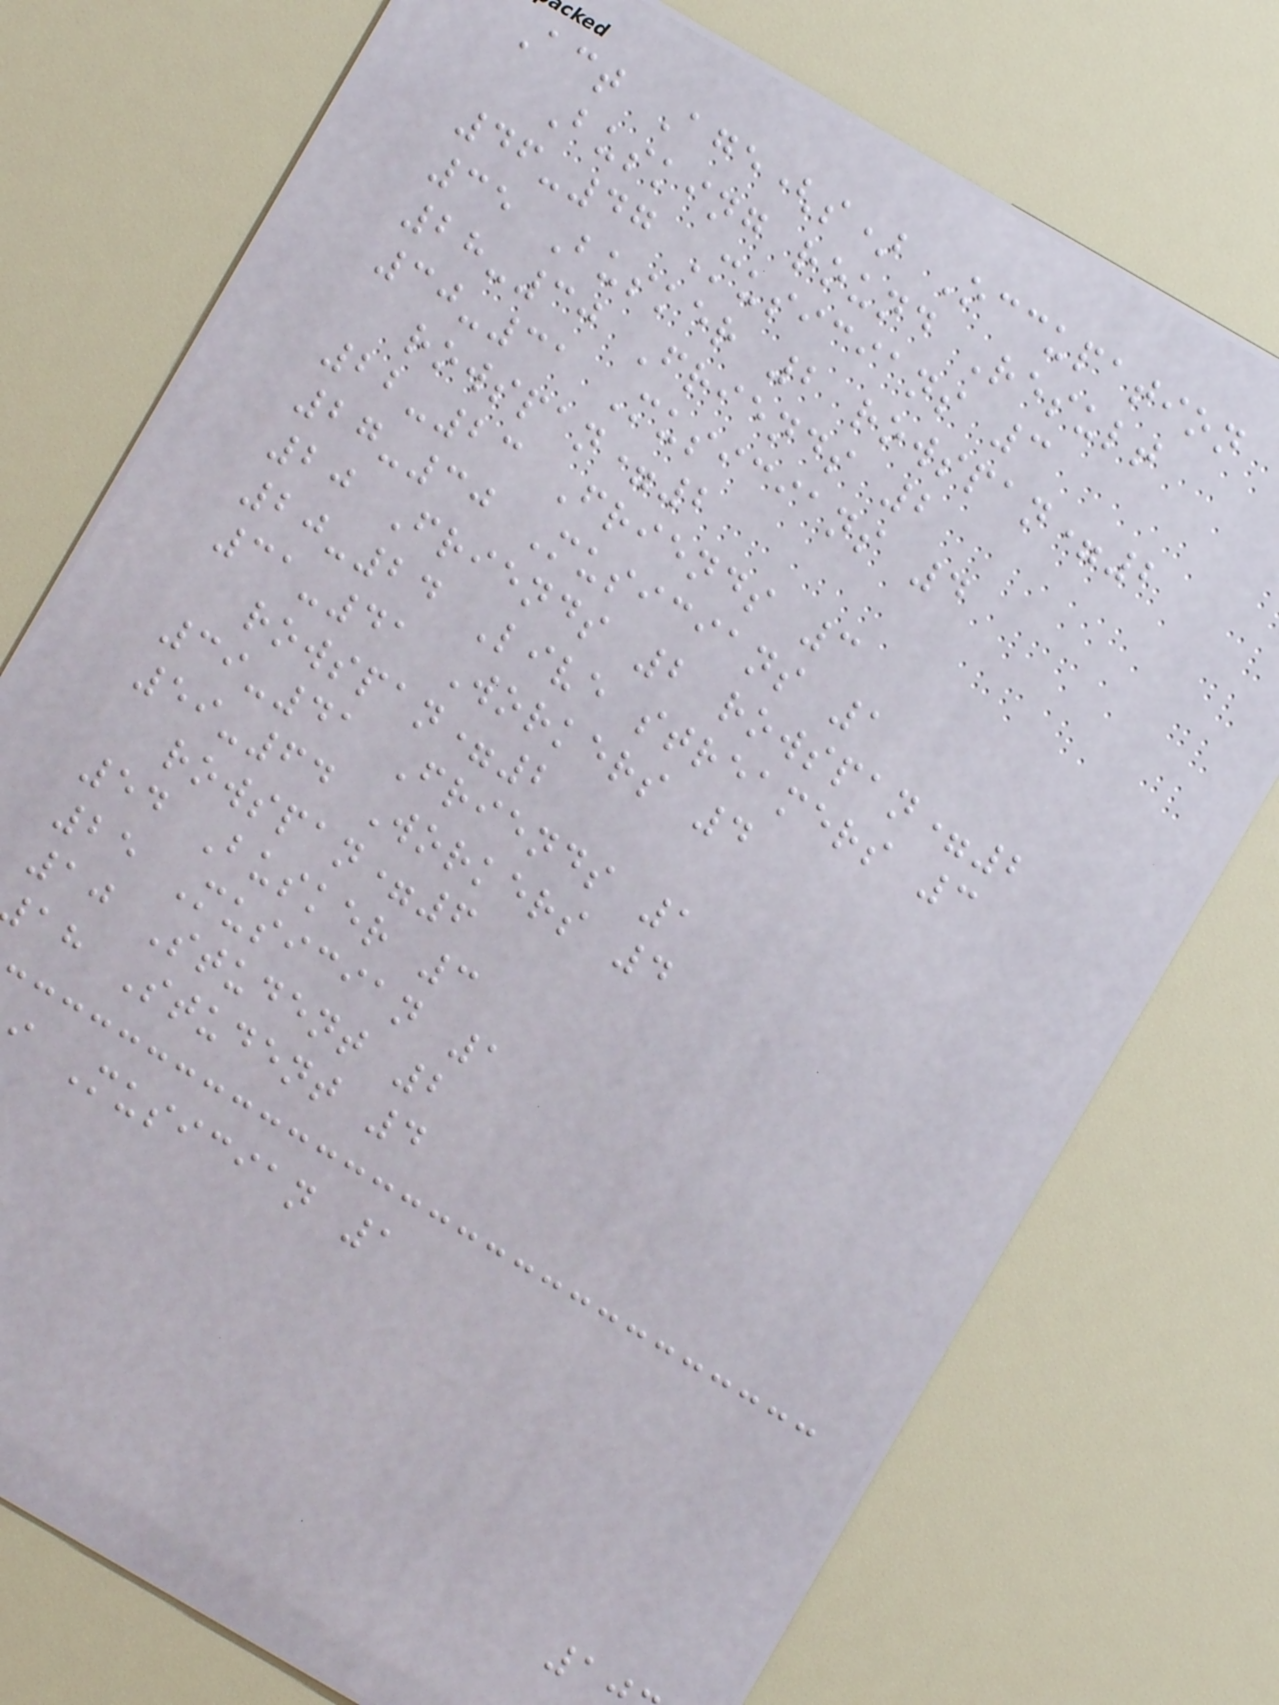Act Age(s) Occupation
Busking round Result
46-47 Musicians 3
35 Busker 2 rowspan=2
28-30 Friends 2
30-31 Musicians 4
rowspan=2
22-23 Friends 3
27-30 Musicians 1
20 Friends 2 rowspan=2
20-24 Live streamers 3
31-41 Workers 4
rowspan=2
39-41 Friends 1
59-64 Workers 4
rowspan=6
54 Busker 3
25 Musician 1
10 Student 2
ah Student 4
i Musician 1
